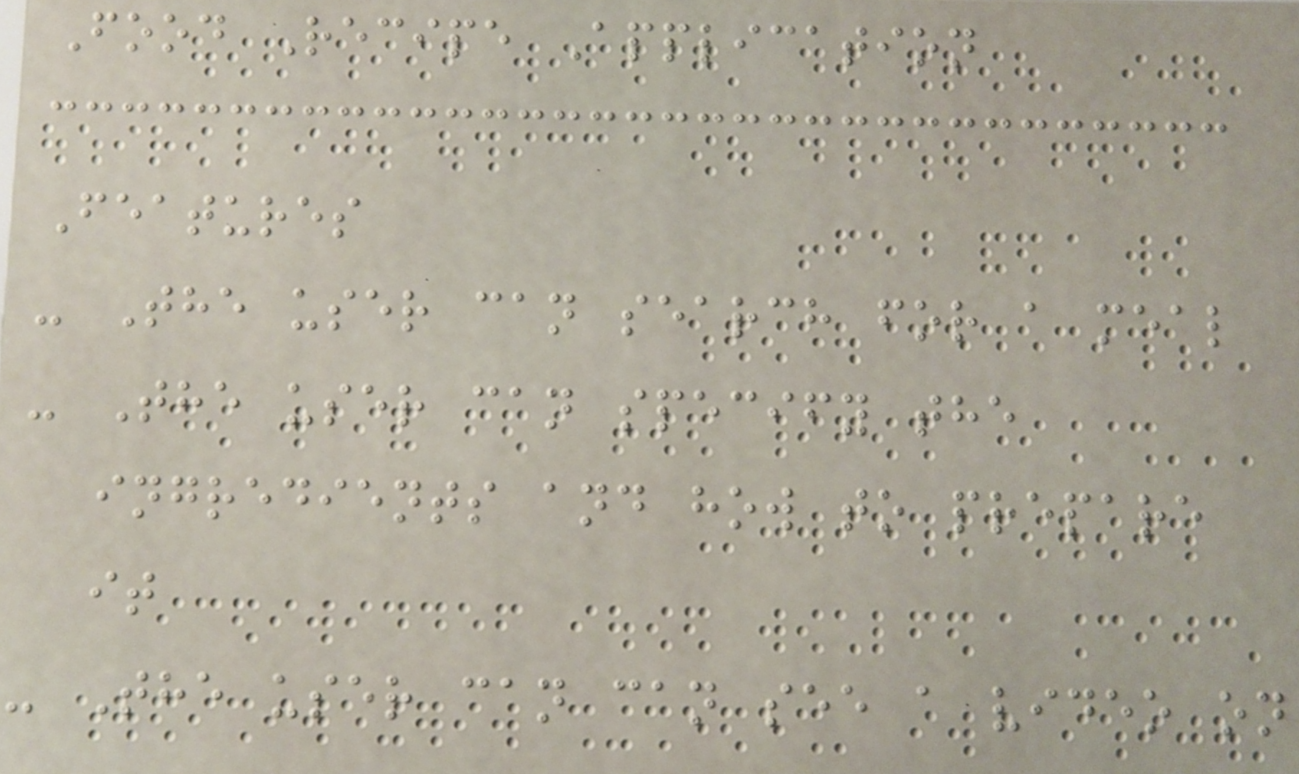Food Recipe Application
Features
- The user can search for a meal
- The user can specify the
ingredients and how to prepare
it
- The user can can see a video on
